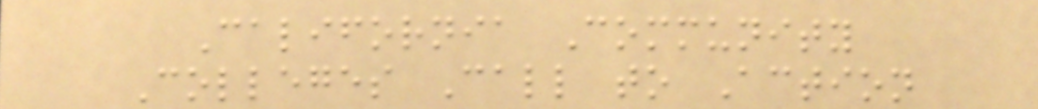California Community
Colleges Call to Action
